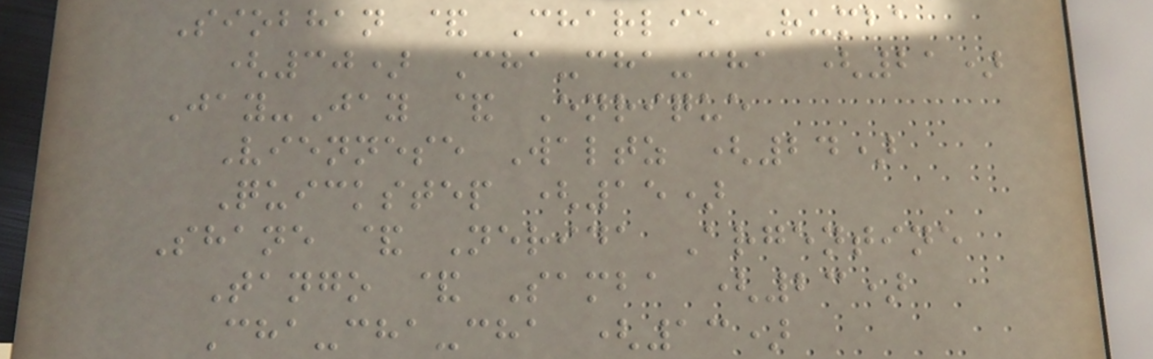Siobhan & Charlie Rumba
(30) Cha-cha-cha (21)
Jay-Jay & Enrique
Viennese Waltz (24)
Quickstep (15)
Shane & Nerida Argentine
Tango & Samba (23)
Cha-cha-cha (13)
